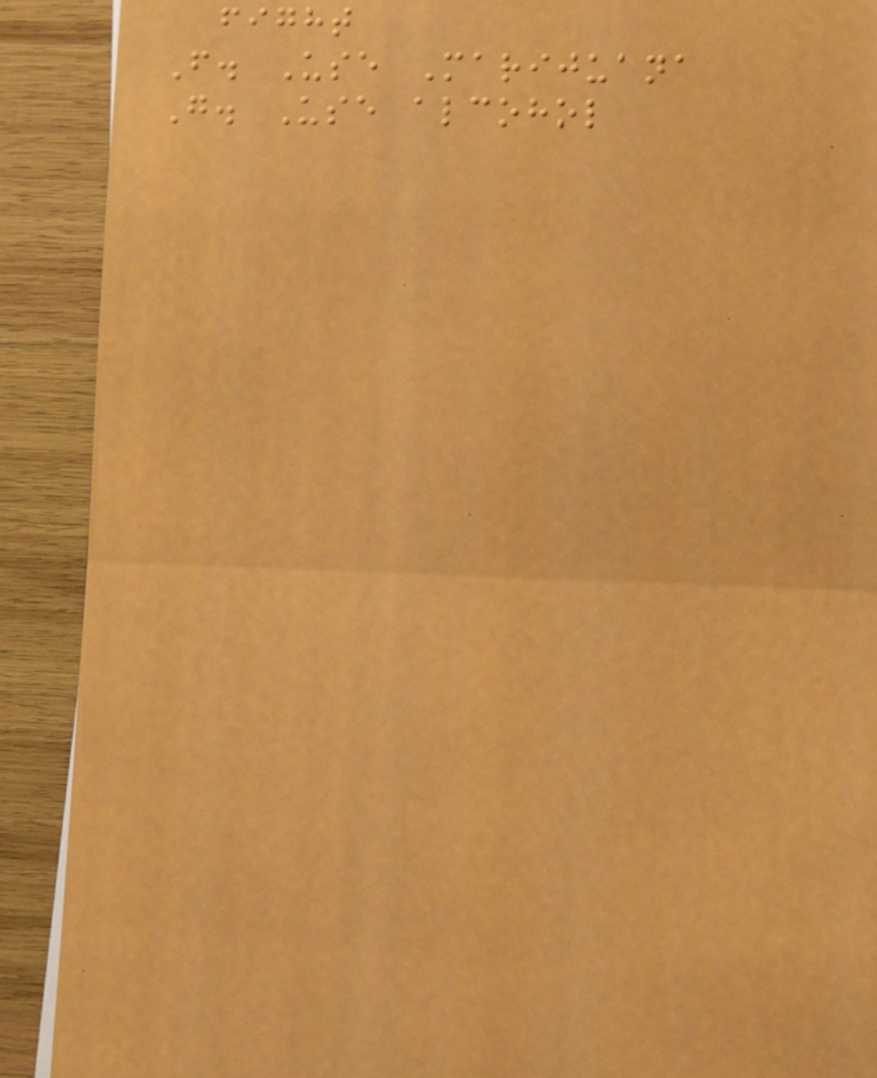fight
F. Use Marijuana
G. Use alcohol
